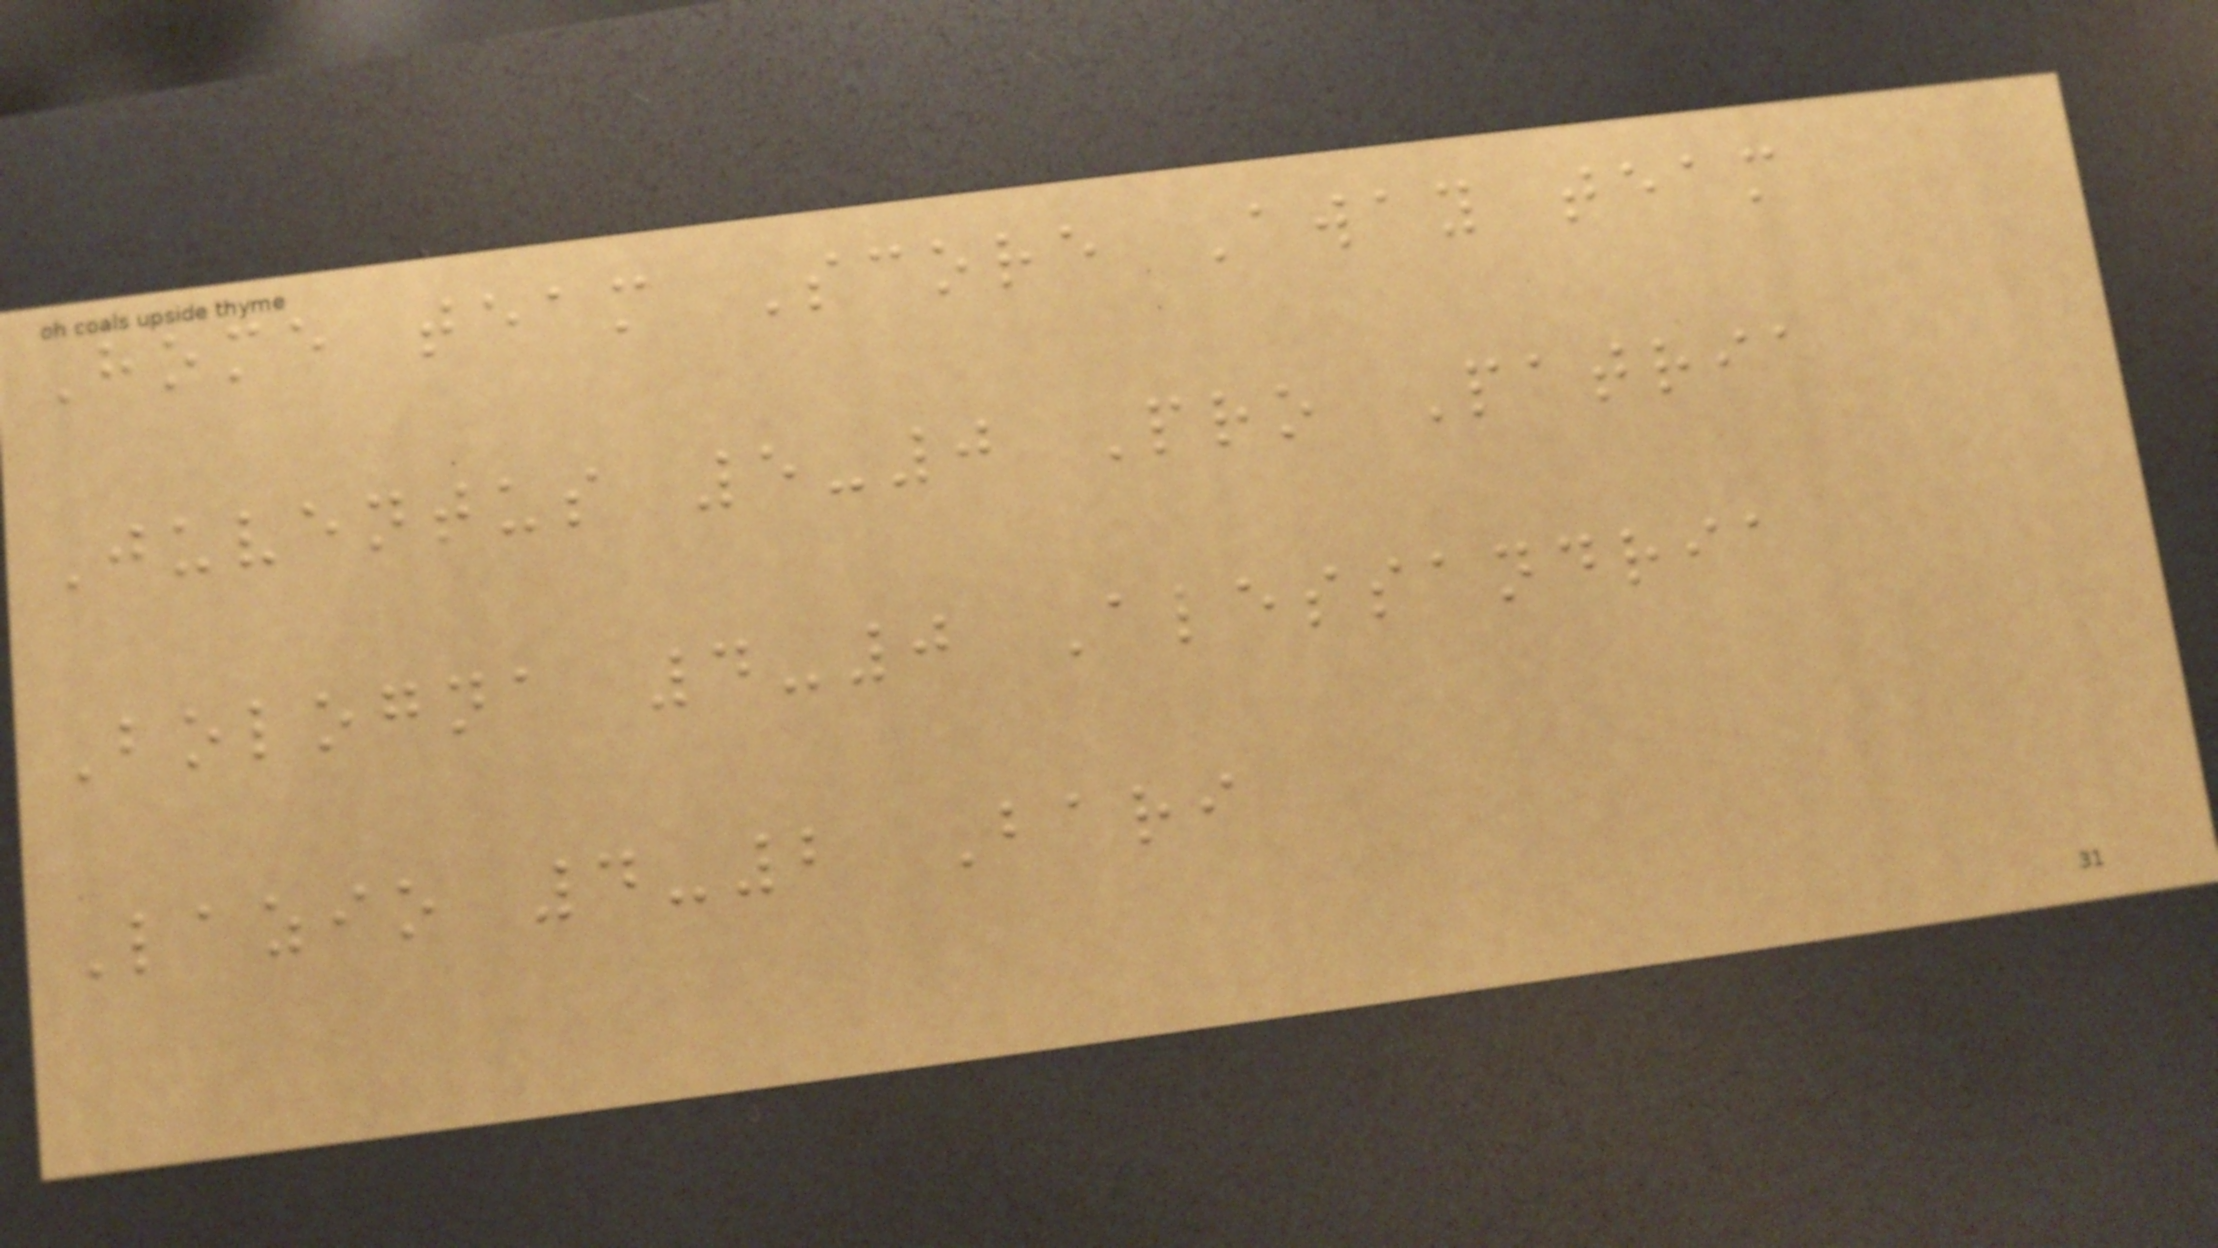Home team Score Away team
Juventus 5-0 Pro Patria
Bologna 4-0 Alessandria
Lazio 4-2 Bari
